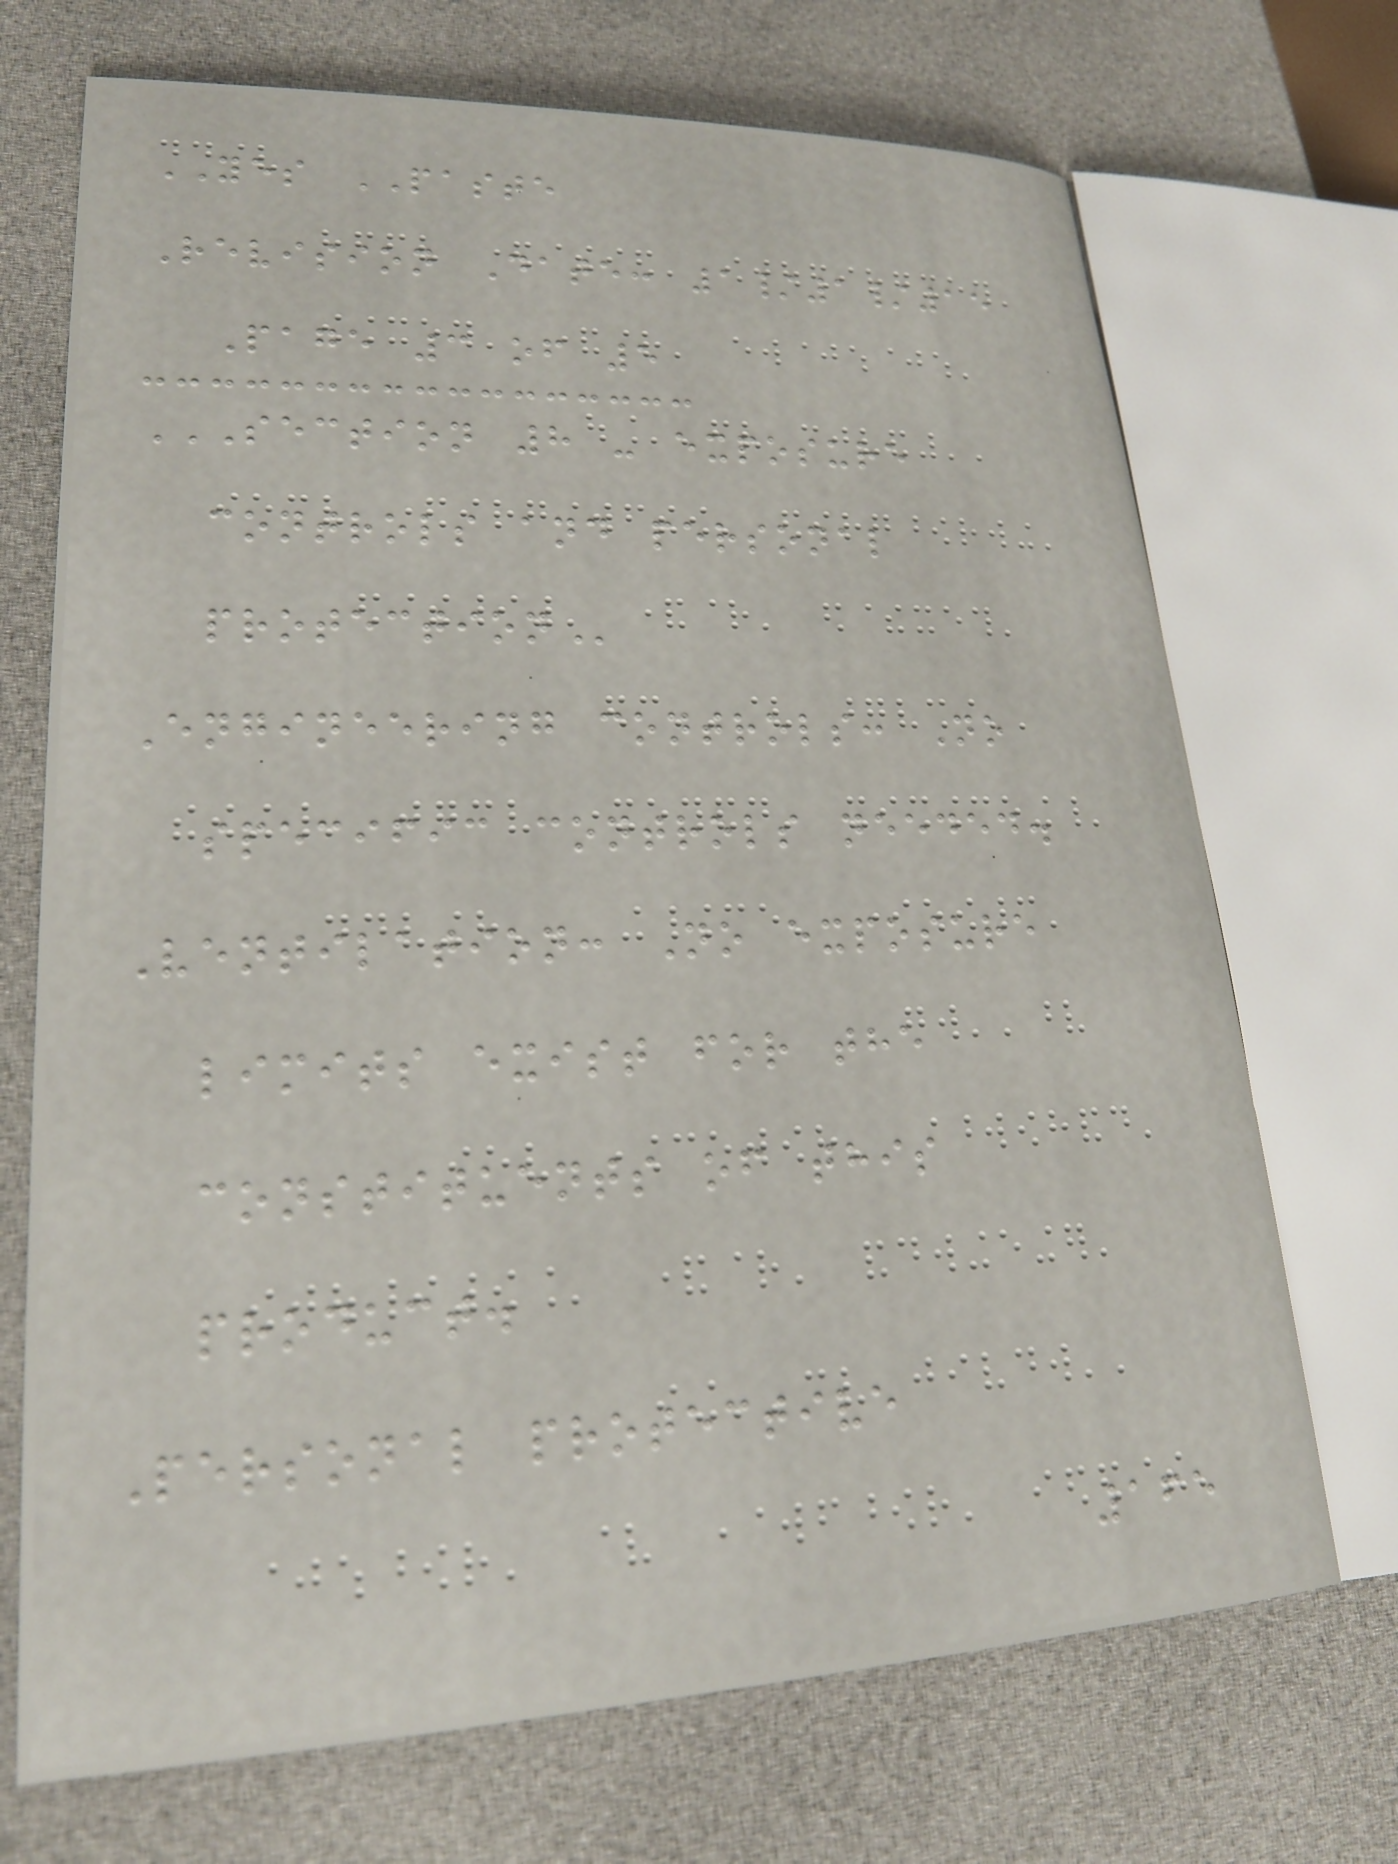YES PASTE
Revision Date: 1/1/15
Page 3 of 5
SECTION 8 - EXPOSURE
CONTROLS AND PERSONAL
PROTECTION
Engineering controls: No
specific controls needed.
Ventilation: No exposure
limits exist for the
constituents of this
product.
Personal protective
165
